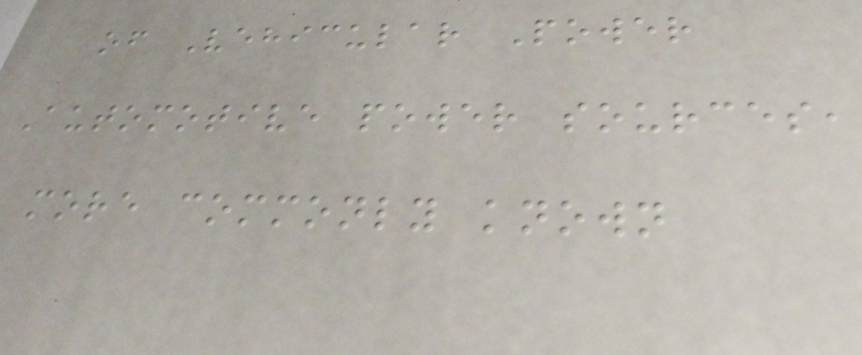of Vehicular Power
Automotive power sources,
more commonly known
